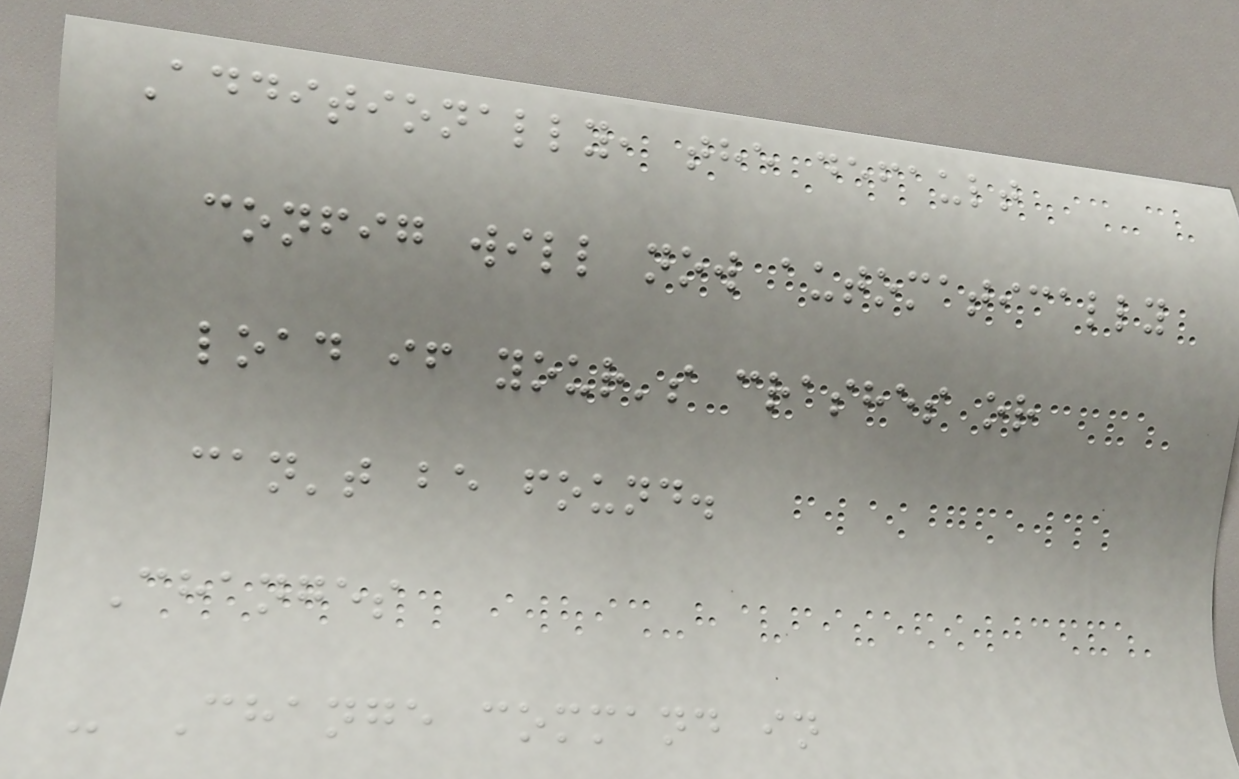Additionally, the default
config will now automatically
load if your's crashes or
can't be found.
Changes
- Change command in
